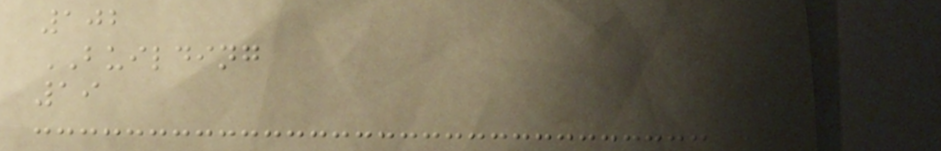102
BUILDING
19
